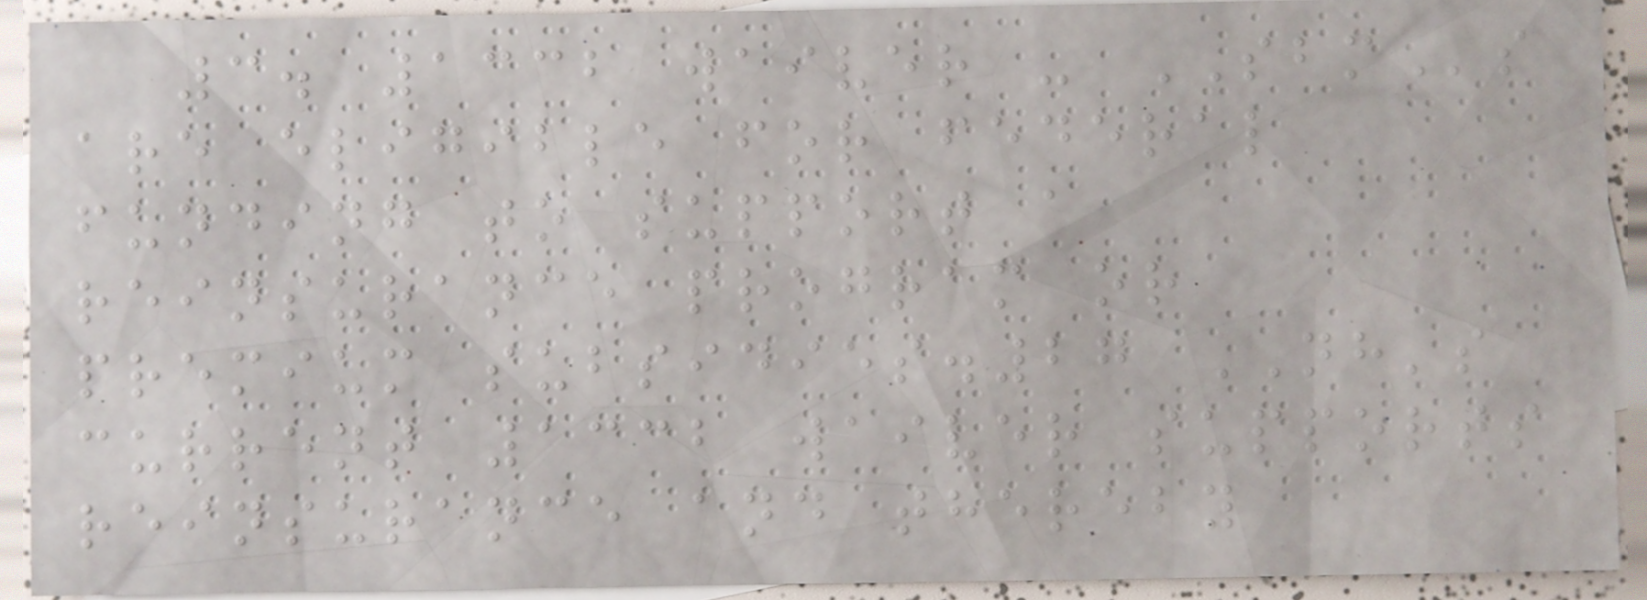3. 1332 waiver - SBMs
are eligible for federal
funding to support a
reinsurance program or
premium subsidies.27 NH's
current 1332 waiver supports
reinsurance and thereby
